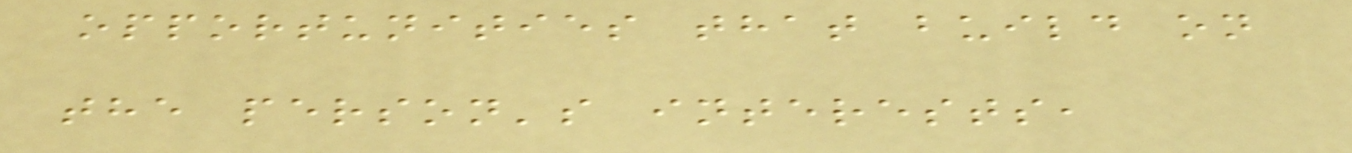opportunities that build on
the person's interests,
